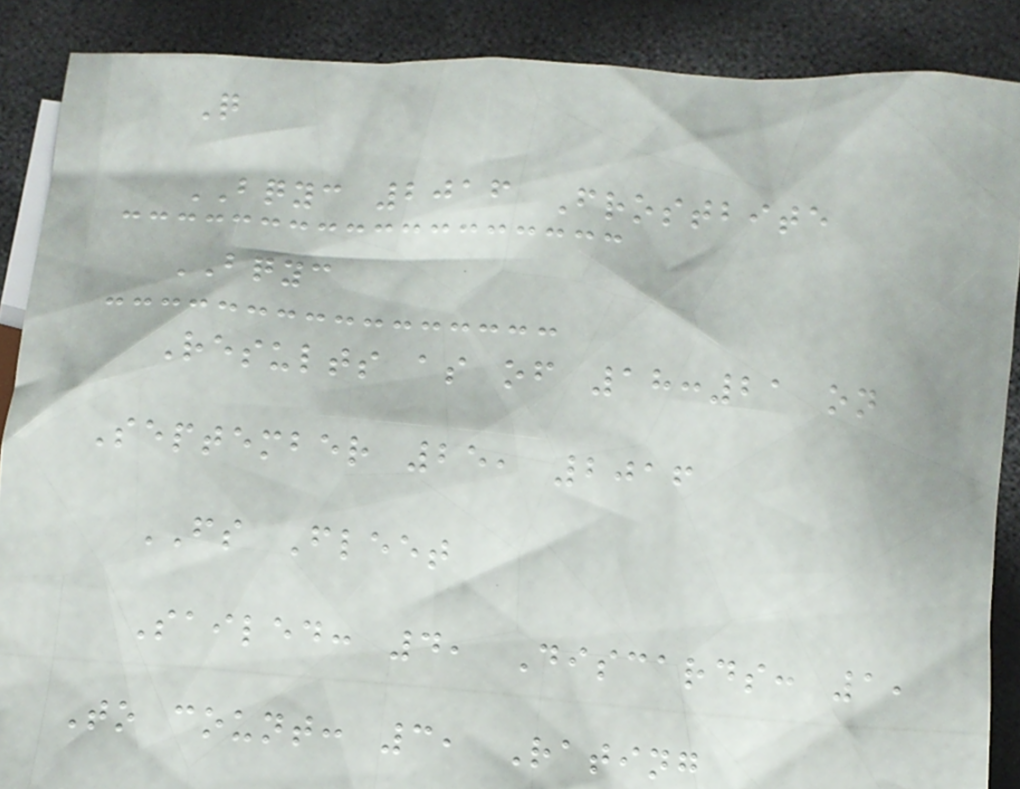Q
BQYC 2016 Frostbite
BQYC
Results as of 18:21 on
September 25, 2016
FS Fleet
Sailed: 4, Discards: 1,
To count: 3, Rating
